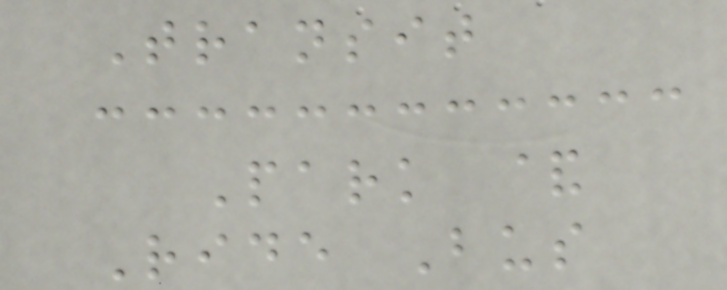Transit
Park &
Ride Bus
